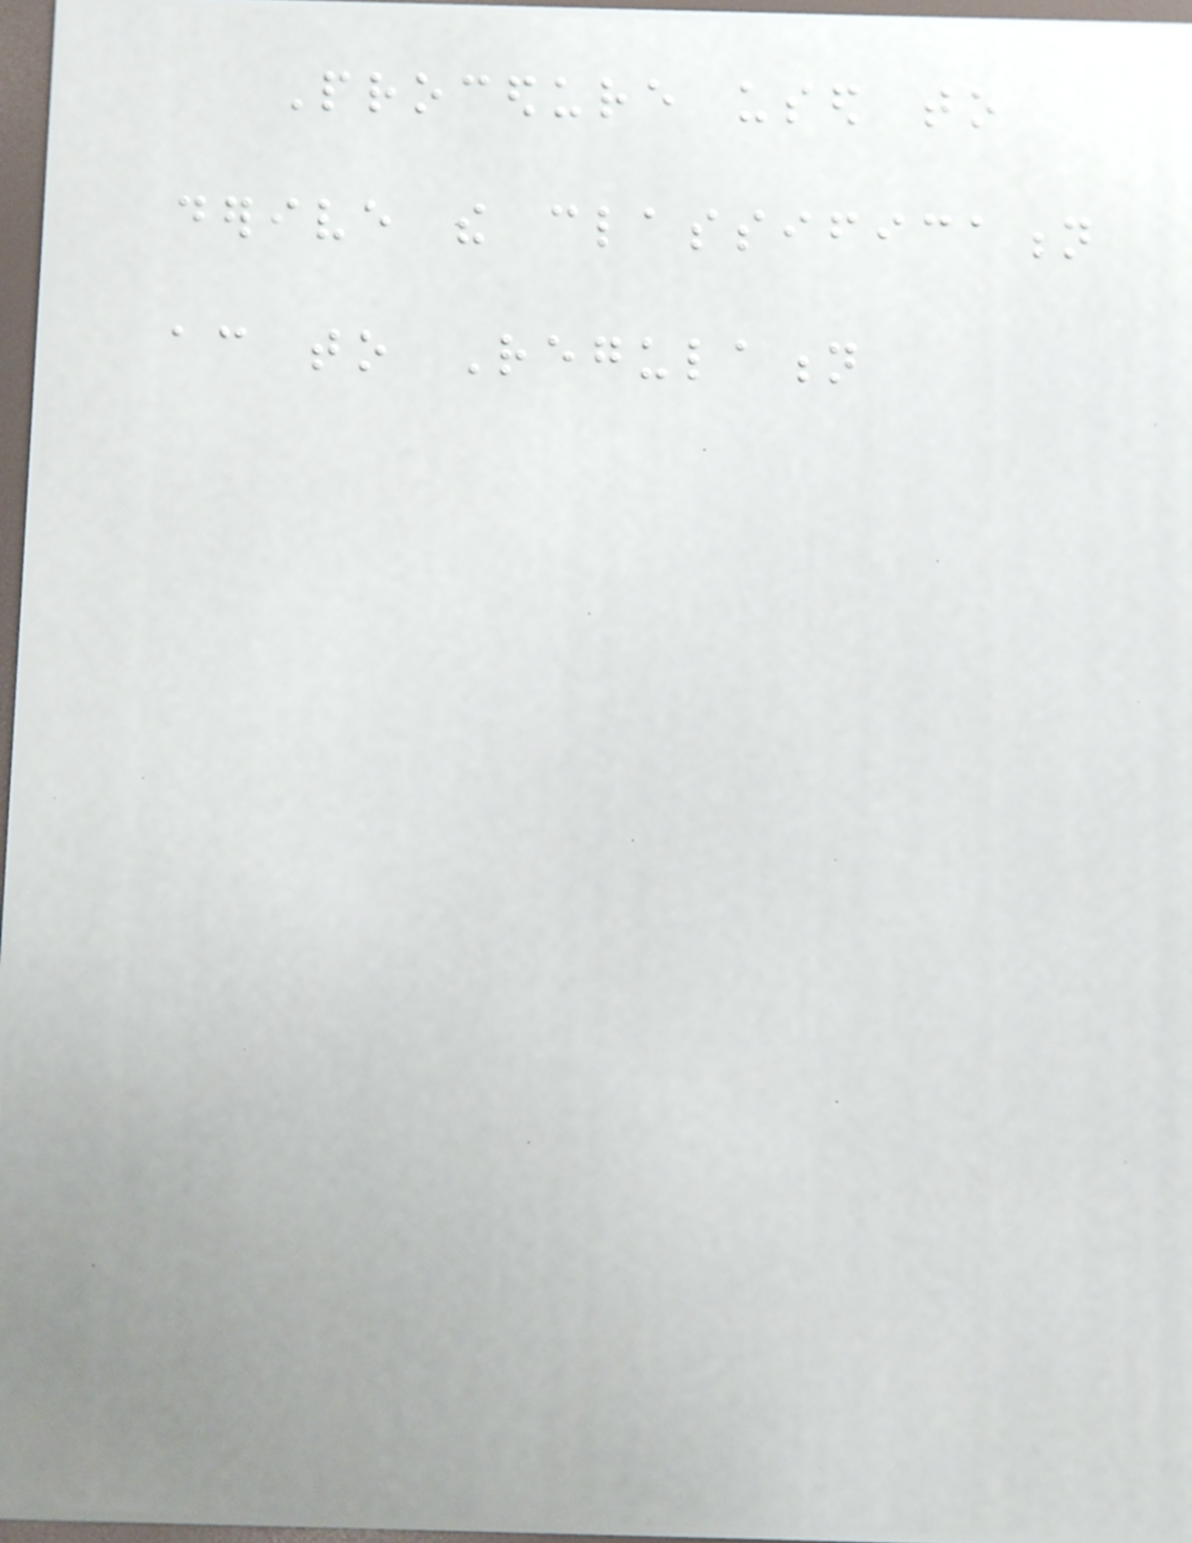Procedure used to
derive the classification
according to Regulation
